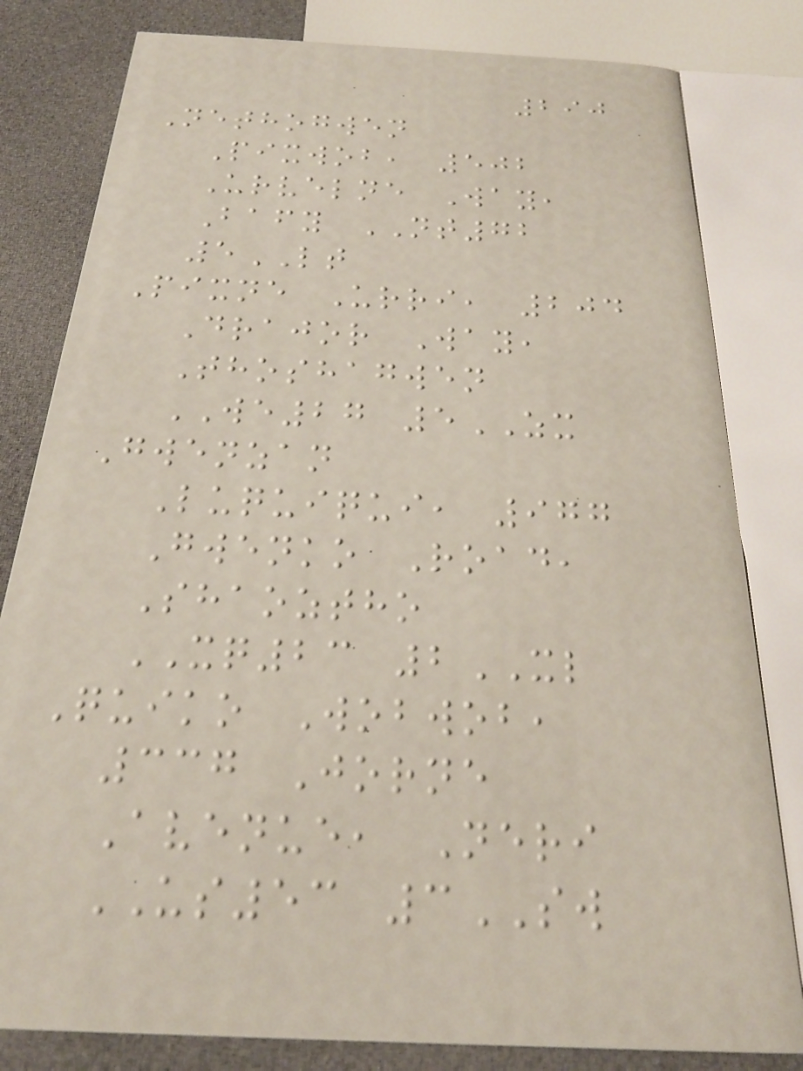290
Nethogwen
Pixwob, 502
Urvelne Way,
Bafy NT72
5LT
Pixne Urri, 204
Drajor Way,
Thoshagwen
WE27 5ZX
Gwenzan
Luquiqui, 977
Gwenko Road,
Shaoztho
XQ23 2XL
Quiko Wobwob,
337 Jorne
Avenue, Neri
US53 3SW
